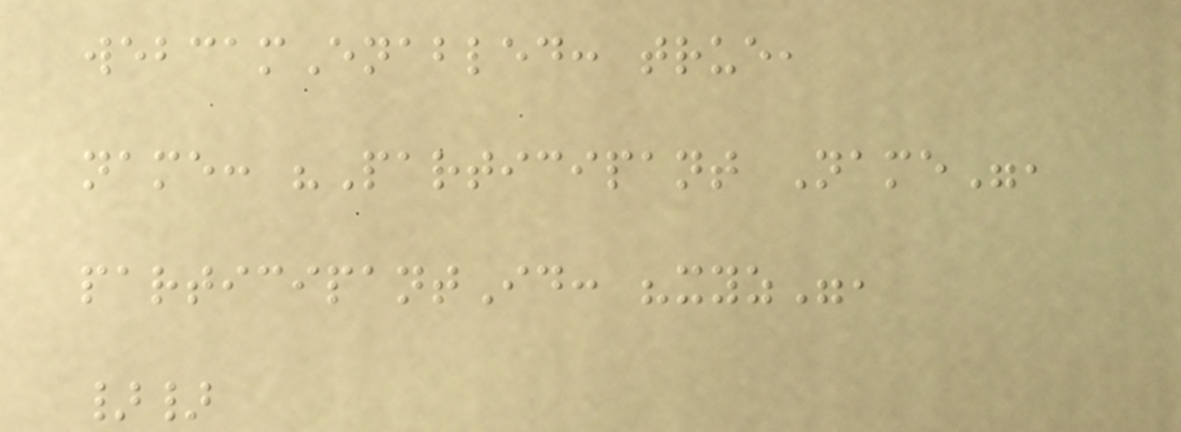webcamEnabled: true,
name: "Participant Name",
participantId: "xyz",
}}
